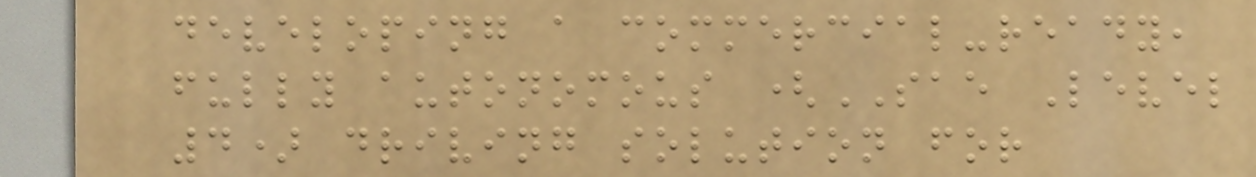developing a commercial-ready,
fully autonomous (SAE Level
4) driving solution for
